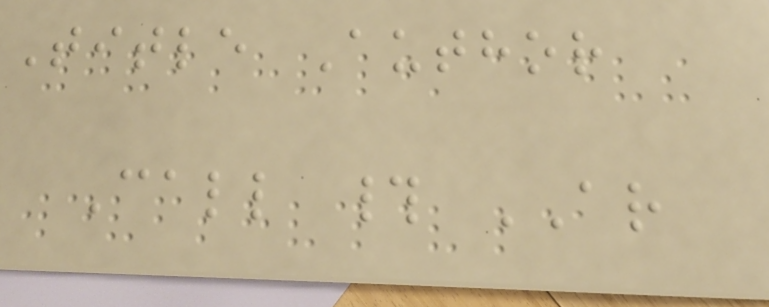Title Author
Call # AR
